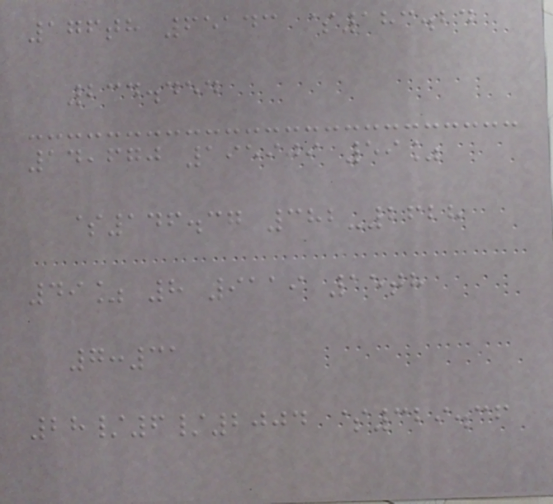176th 65143 $183.24
234.454
14,670 195909 59%
$146.37 382-2628
49% 8 9119 15th
7:31
28/6/2004 $329.36
